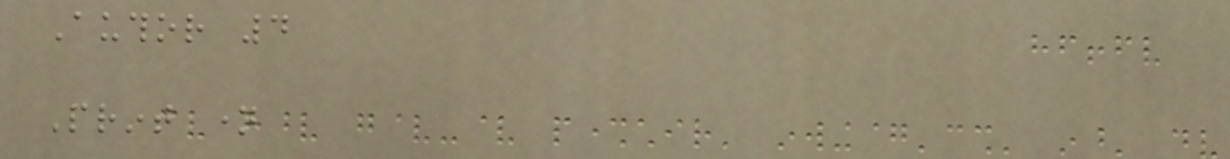Author 4
Print name
